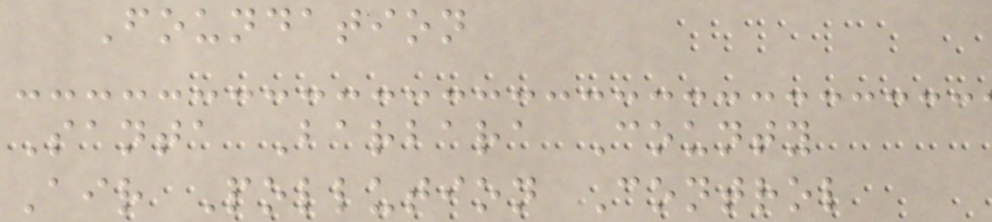Foundation
Santa Barbara County
Air Pollution Control
